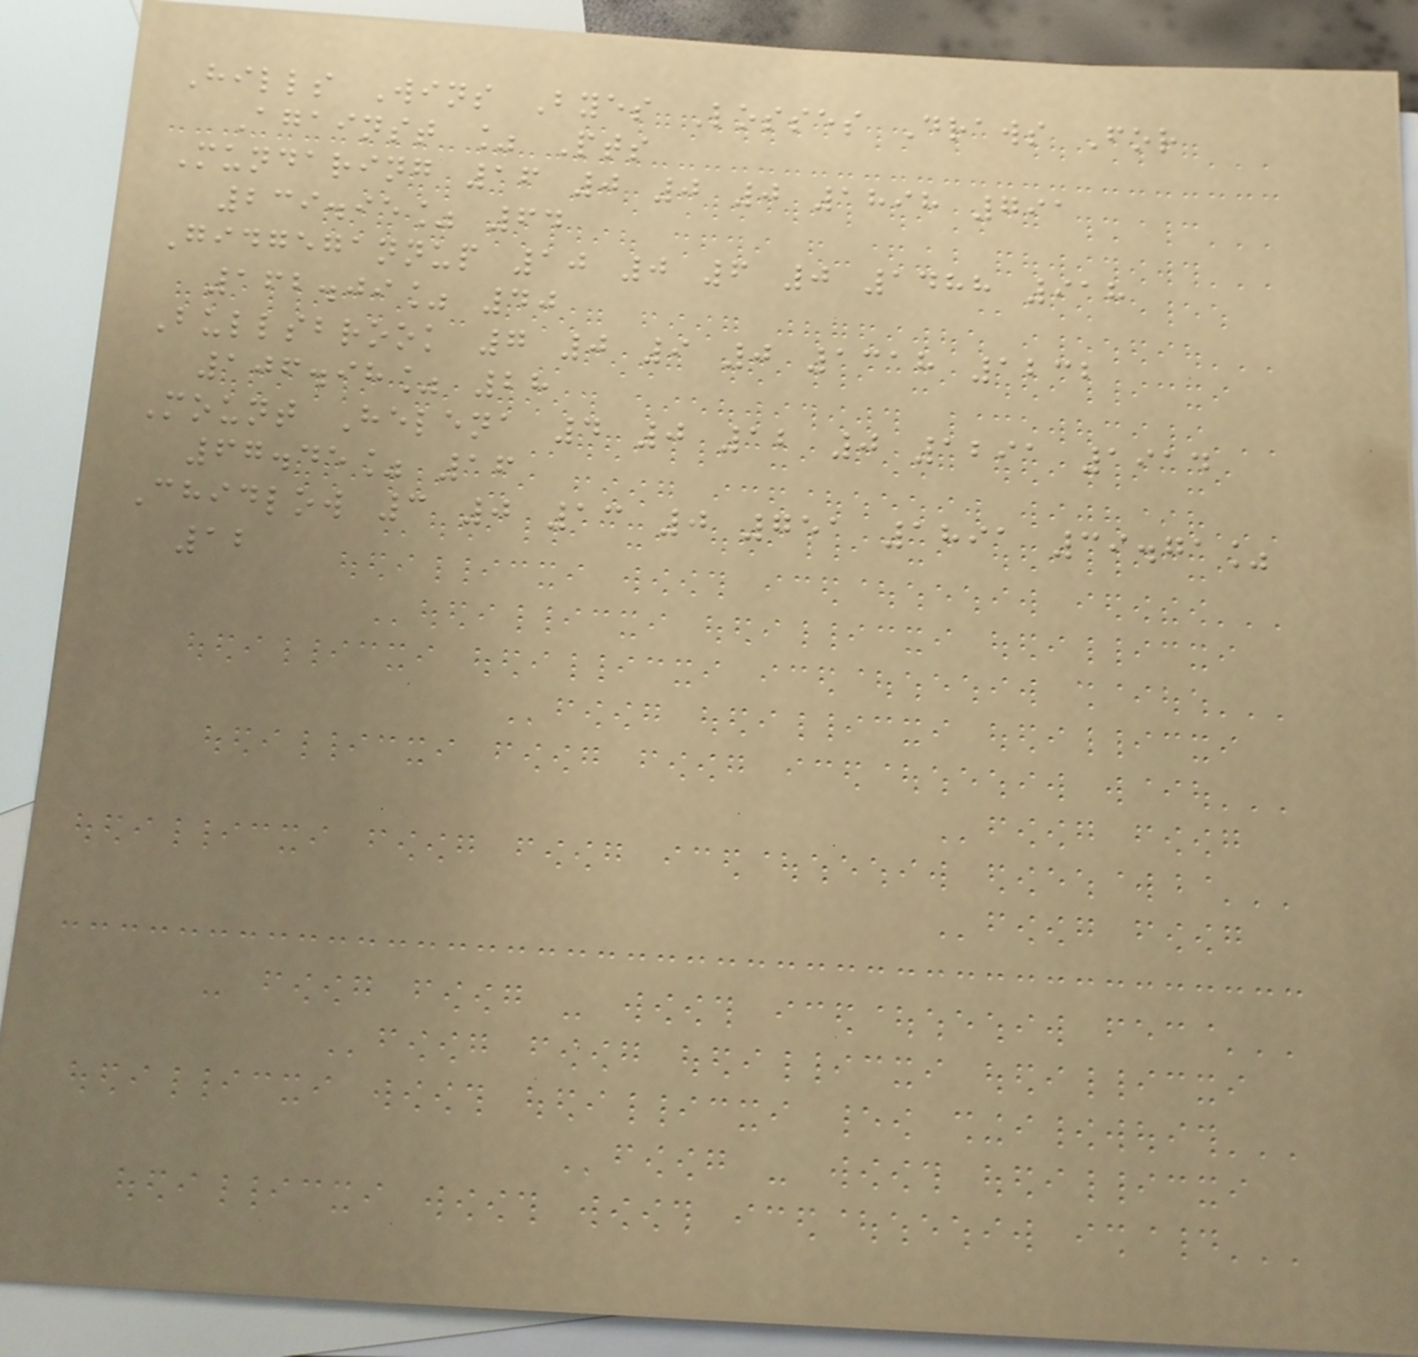Hills Wins Byes Losses Draws For
Against % Pts
Mundaring 16 0 0 0 1898 791
239.95% 64
Gidgegannup 10 0 6 0 1488 918
162.09% 40
Bullsbrook 7 0 9 0 1318 1232
106.98% 28
Mount Helena 4 0 12 0 1291 1914
67.45% 16
Chidlow 3 0 13 0 751 1891 39.71%
12
